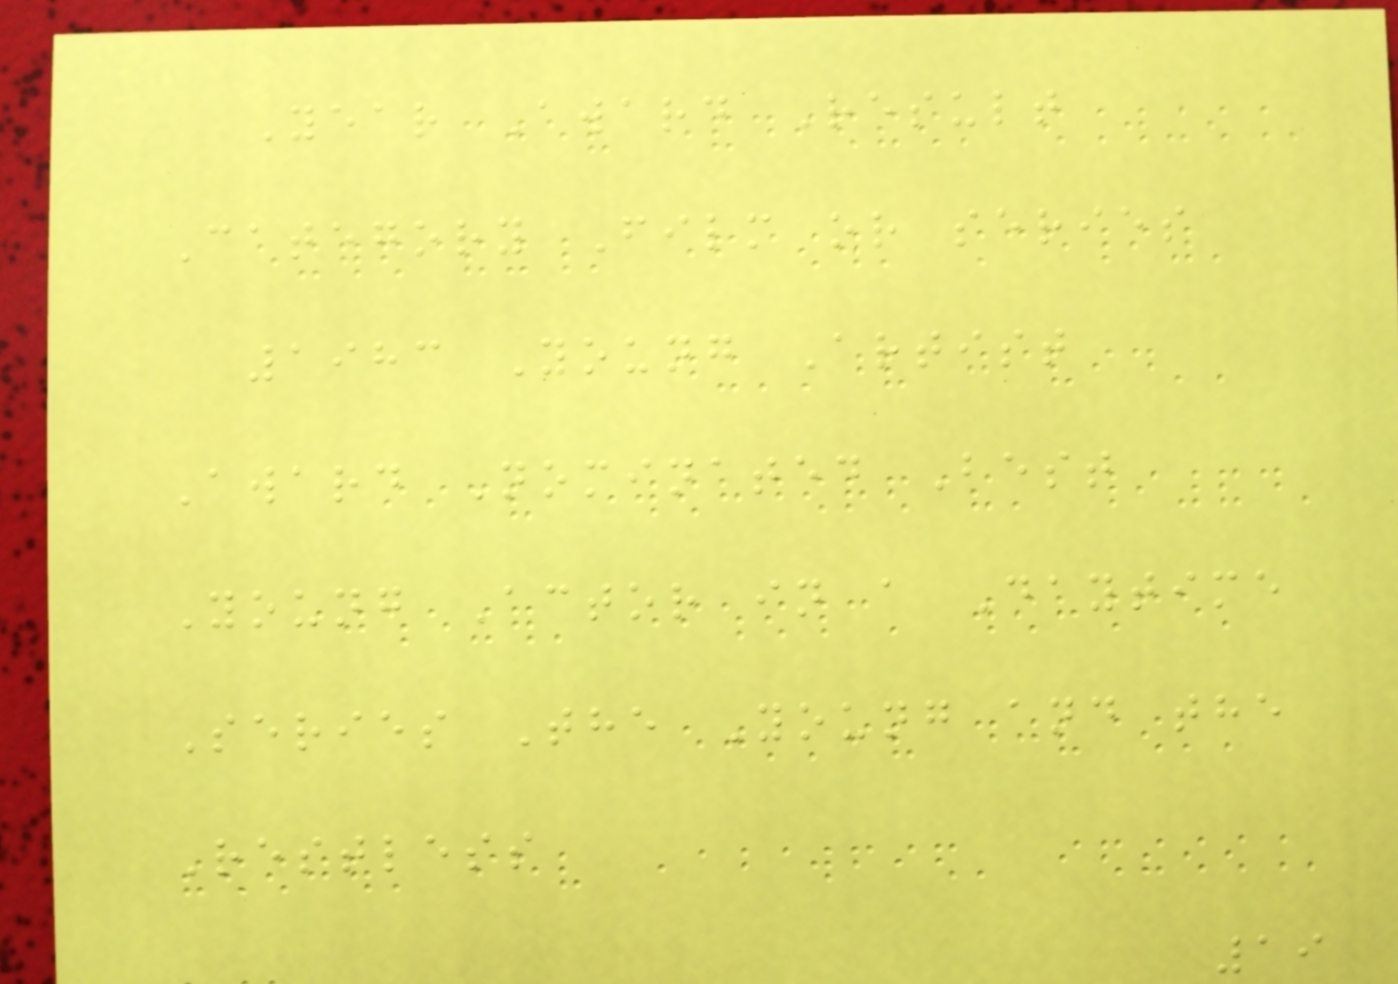Year Award Result
Category Film or series
1983 Young Artist
Award Nominated Best
Young Actor in a Daytime
Series The Young and the
Restless
19
